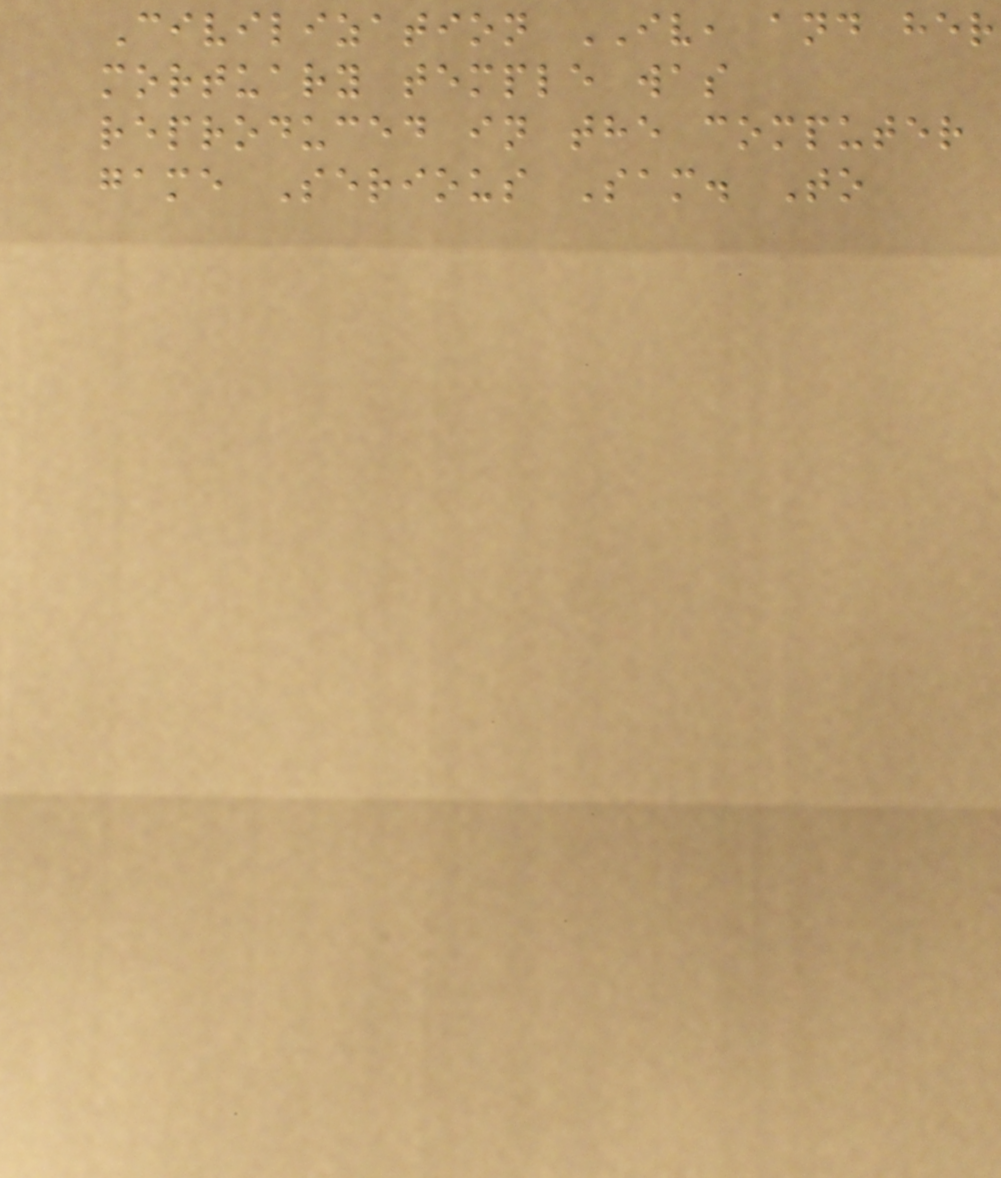Civilization IV, and her
mortuary temple was
reproduced in the computer
game Serious Sam. To
